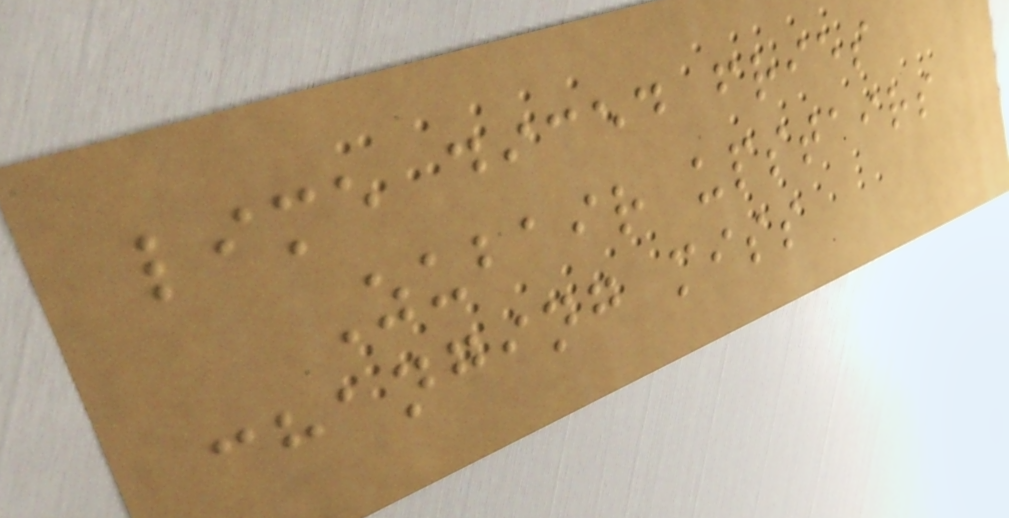lime diced fries
Zubair upstairs
changing miss
